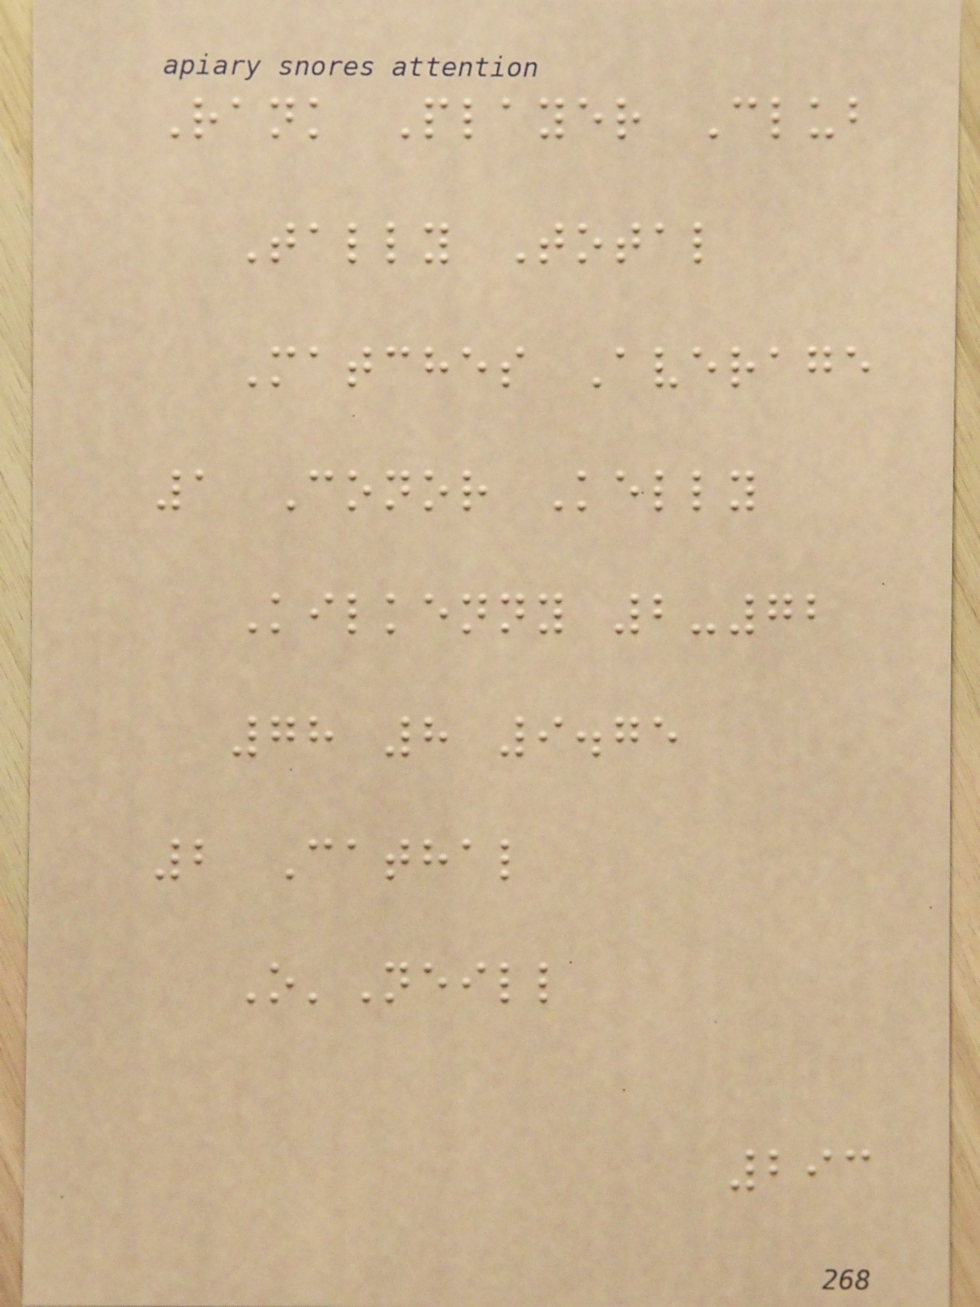Rank Player Club
Tally Total
Matches Average
1 Conor Kelly
Kilkenny 2-72
78 8 9.75
2 Cathal
O'Neill
293
